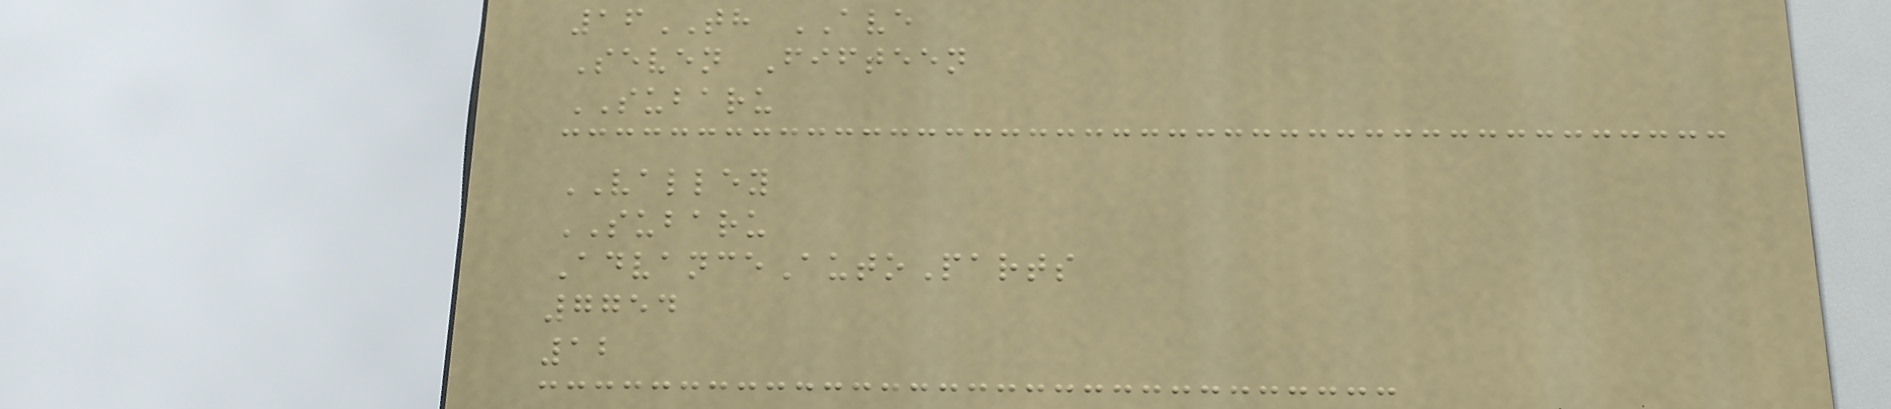16TH AVE
Seven Fifteen
SUBARU
VALLEY
SUBARU
AdvanceAutoParts
7754
12
